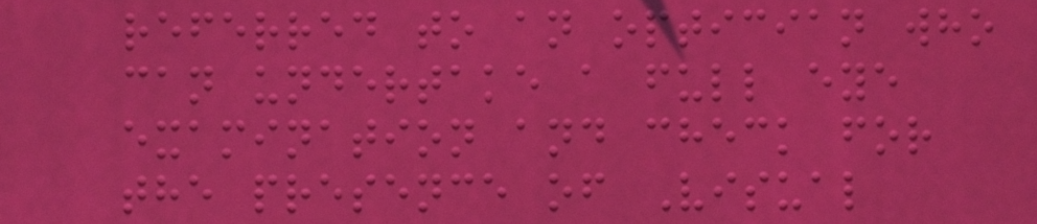referred to an optician who
can undertake a full eye
examination and check for
the presence of Visual
